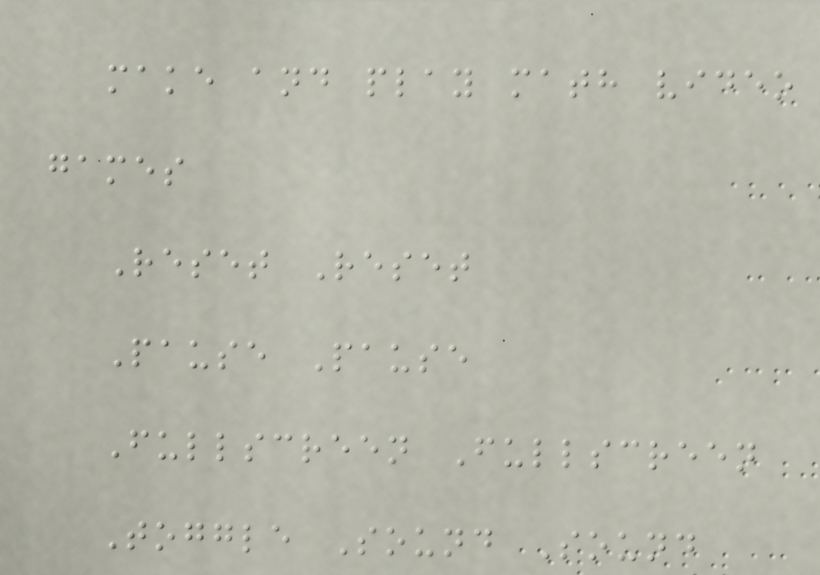make and play math video
games
Reset Reset
Pause Pause
Fullscreen Fullscreen
Toggle Sound Sound
